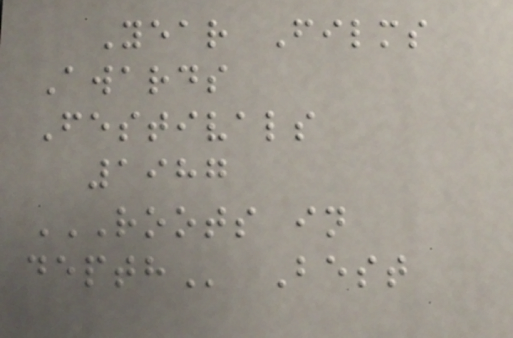Year Films
Awards
Festivals
1987
ROOTS IN
DEPTH Best
